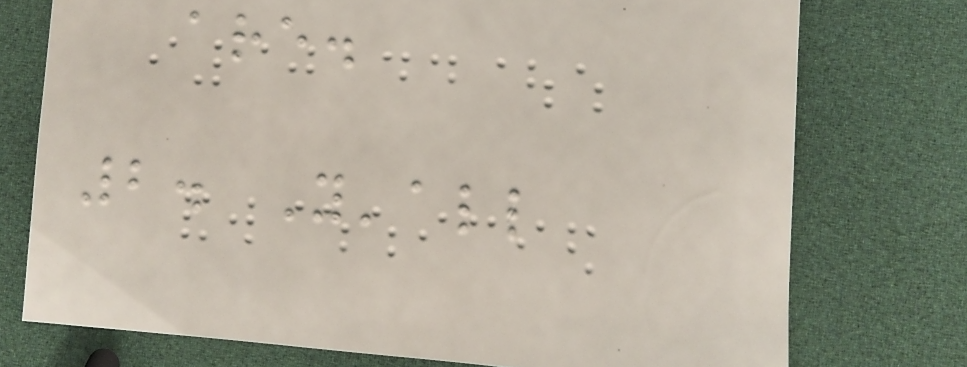are.
2. Y'all
